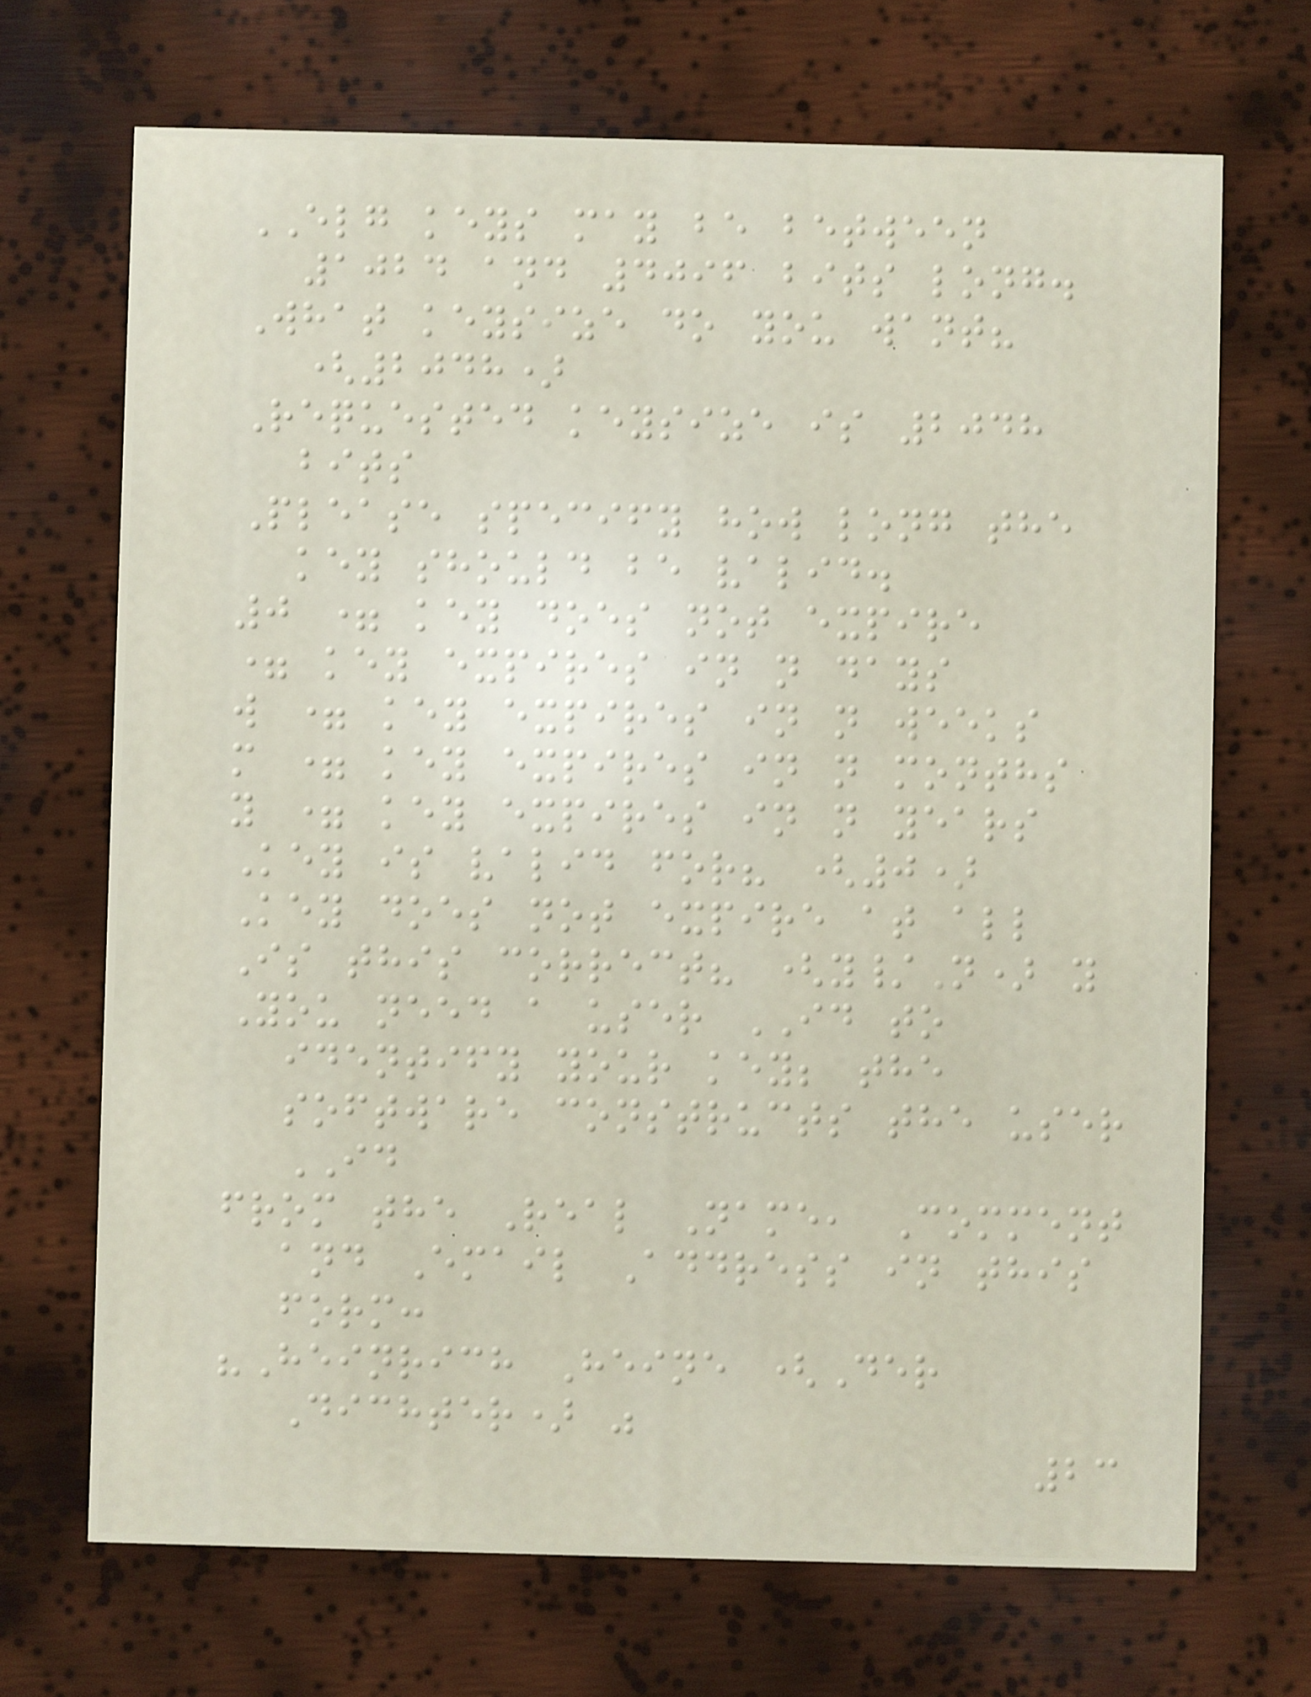ELG keys may be between
1024 and 4096 bits long.
What keysize do you want?
(2048)
Requested keysize is 2048
bits
Please specify how long the
key should be valid.
0 = key does not expire
= key expires in n days
w = key expires in n weeks
m = key expires in n months
y = key expires in n years
Key is valid for? (0)
Key does not expire at all
Is this correct? (y/N) y
You need a user ID to
identify your key; the
software constructs the user
ID
from the Real Name, Comment
and Email Address in this
form:
"Heinrich Heine (Der
Dichter) "
23
